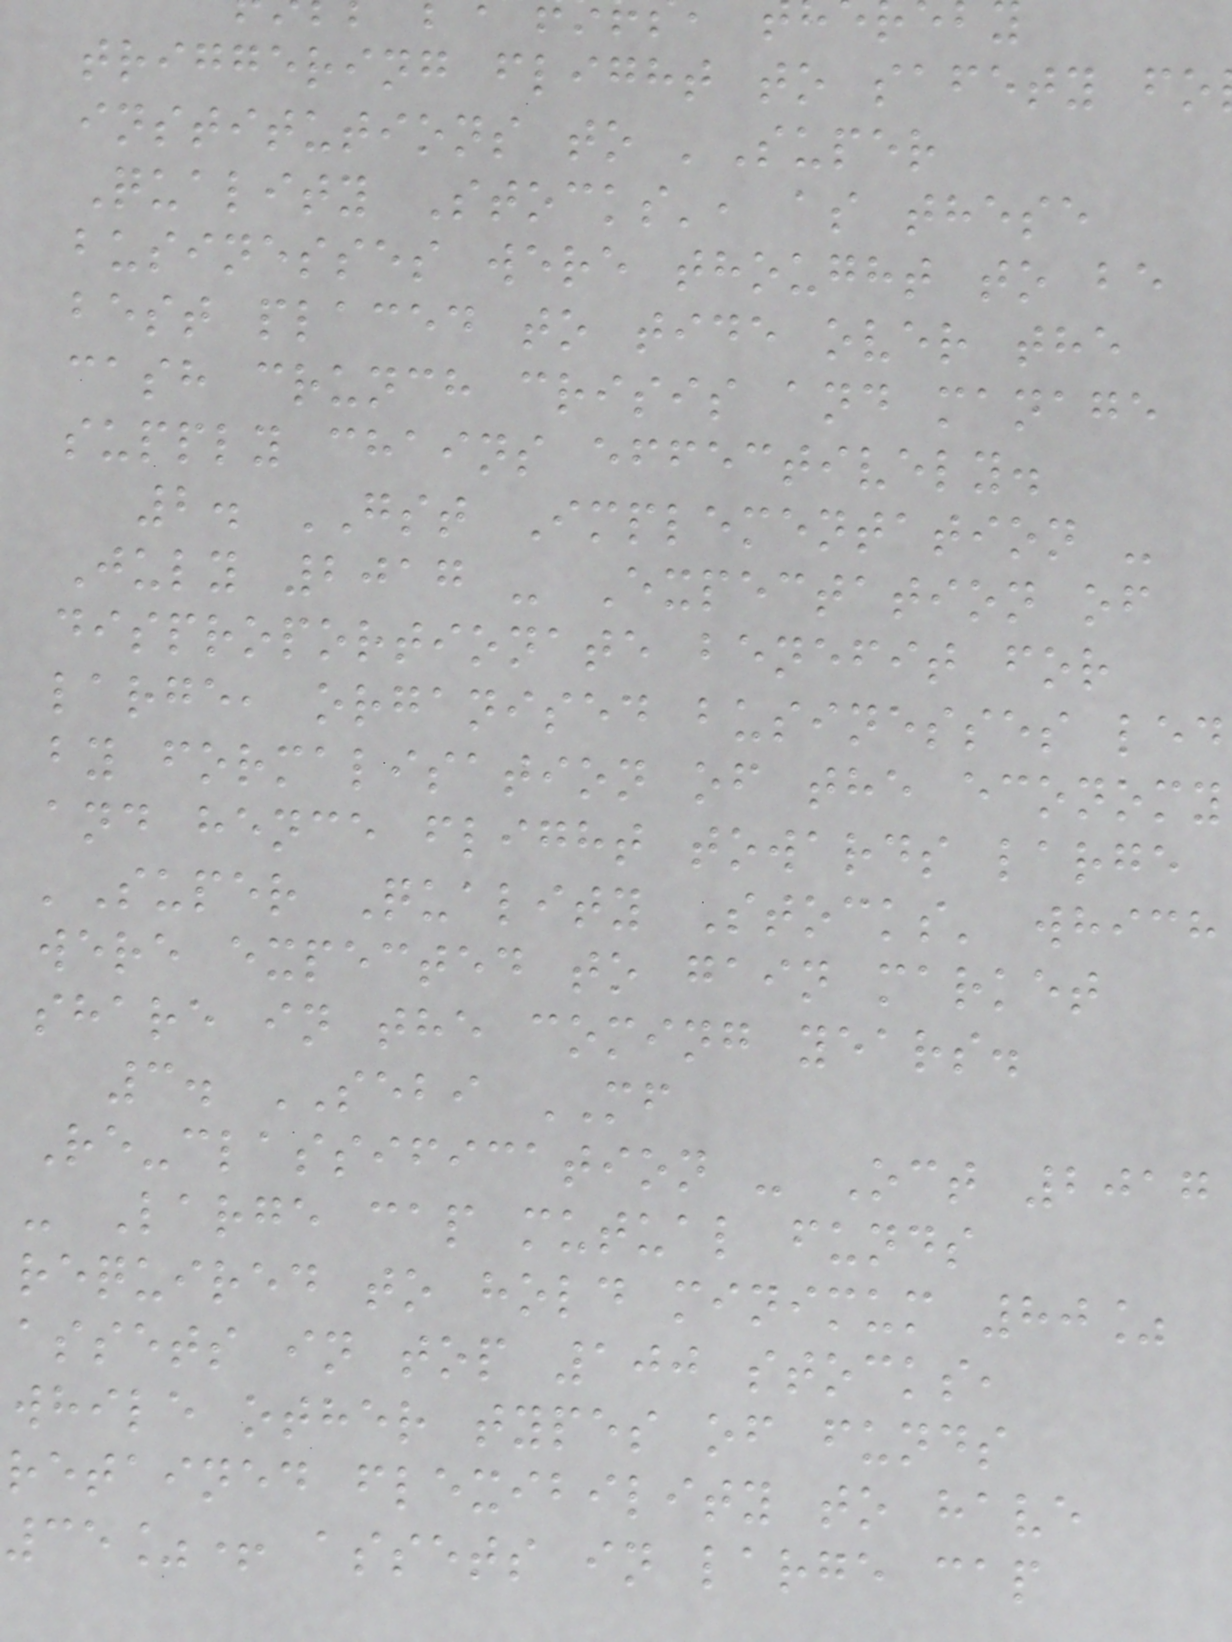triggering flight to safety fo
institutions to 'Super
Quality Stocks', as these
businesses were thought to be
best placed to tide over the
cash crunch crisis and manage
supply chains effectively.
2. GST Implementation -
July 2017 - Expectation of
disproportionate benefit for
large, organised businesses led
by formalisation of the economy
and hence flight towards large
'Super Quality Stocks' which
were expected to gain market
share in the coming years.
3. SEBI MF
Re-classification - Oct 2017
- Large cap mutual funds
required to hold minimum 80%
assets in top 100 stocks,
while other types of funds
retained flexibility to have
35%+ assets in large cap
